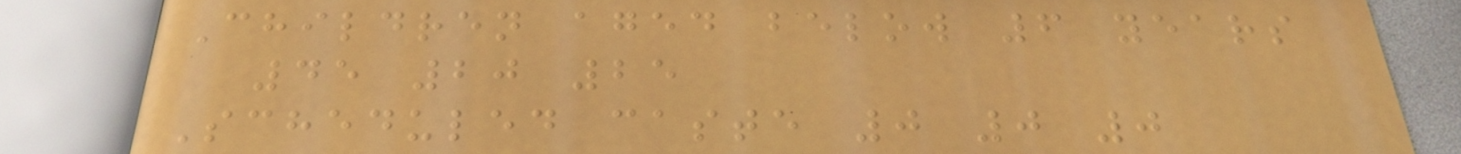Children aged below 6 years
45 20 25
Scheduled caste 0 0 0
